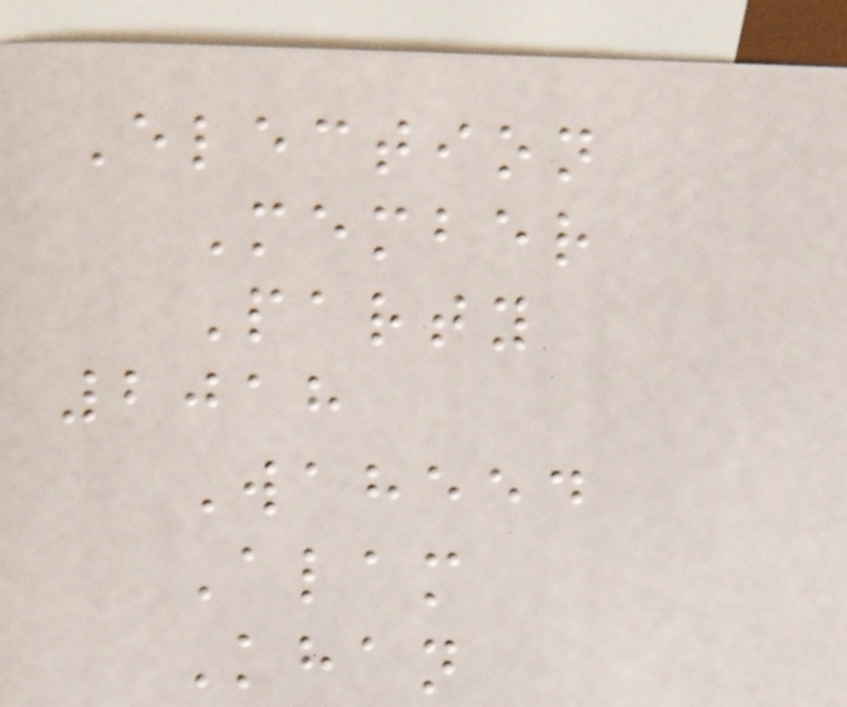Election
Member
Party
2018
Waheed
Alam
Khan
